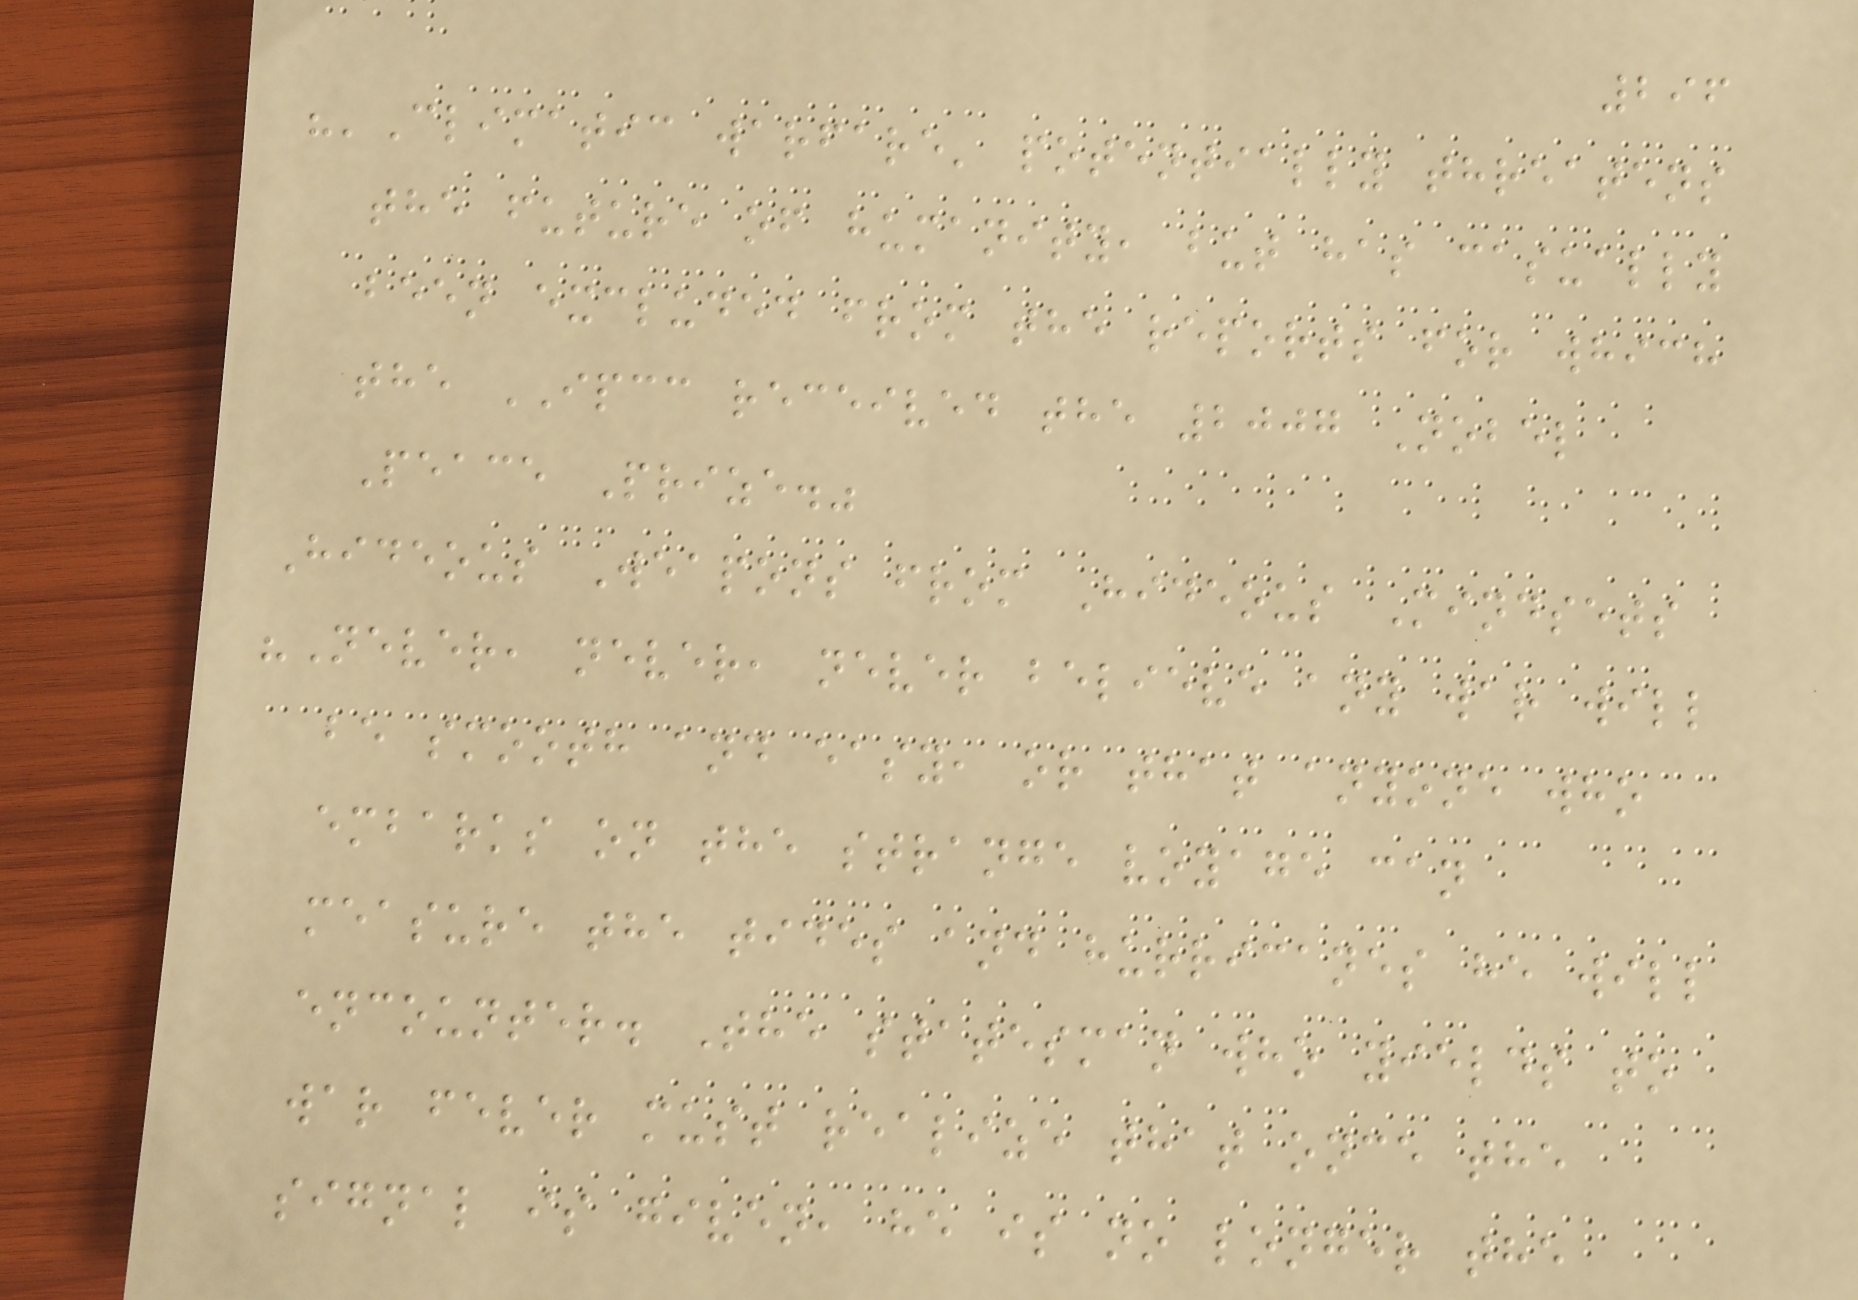296
"'Climatic warfare' potentially threatens
the future of humanity, but has casually
been excluded from the reports for which
the IPCC received the 2007 Nobel
Peace Prize."
Hideous Weapons from Hideous Mindsets
"Never, never, never believe any war will
be smooth and easy, or that anyone who
embarks on the strange voyage can
measure the tides and hurricanes he will
encounter. The statesman who yields to
war fever must realize that once the
signal is given, he is no longer the
